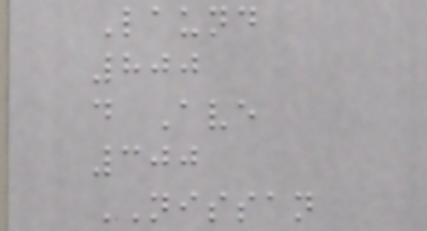Laund
800
d Ave
300
NISSAN
